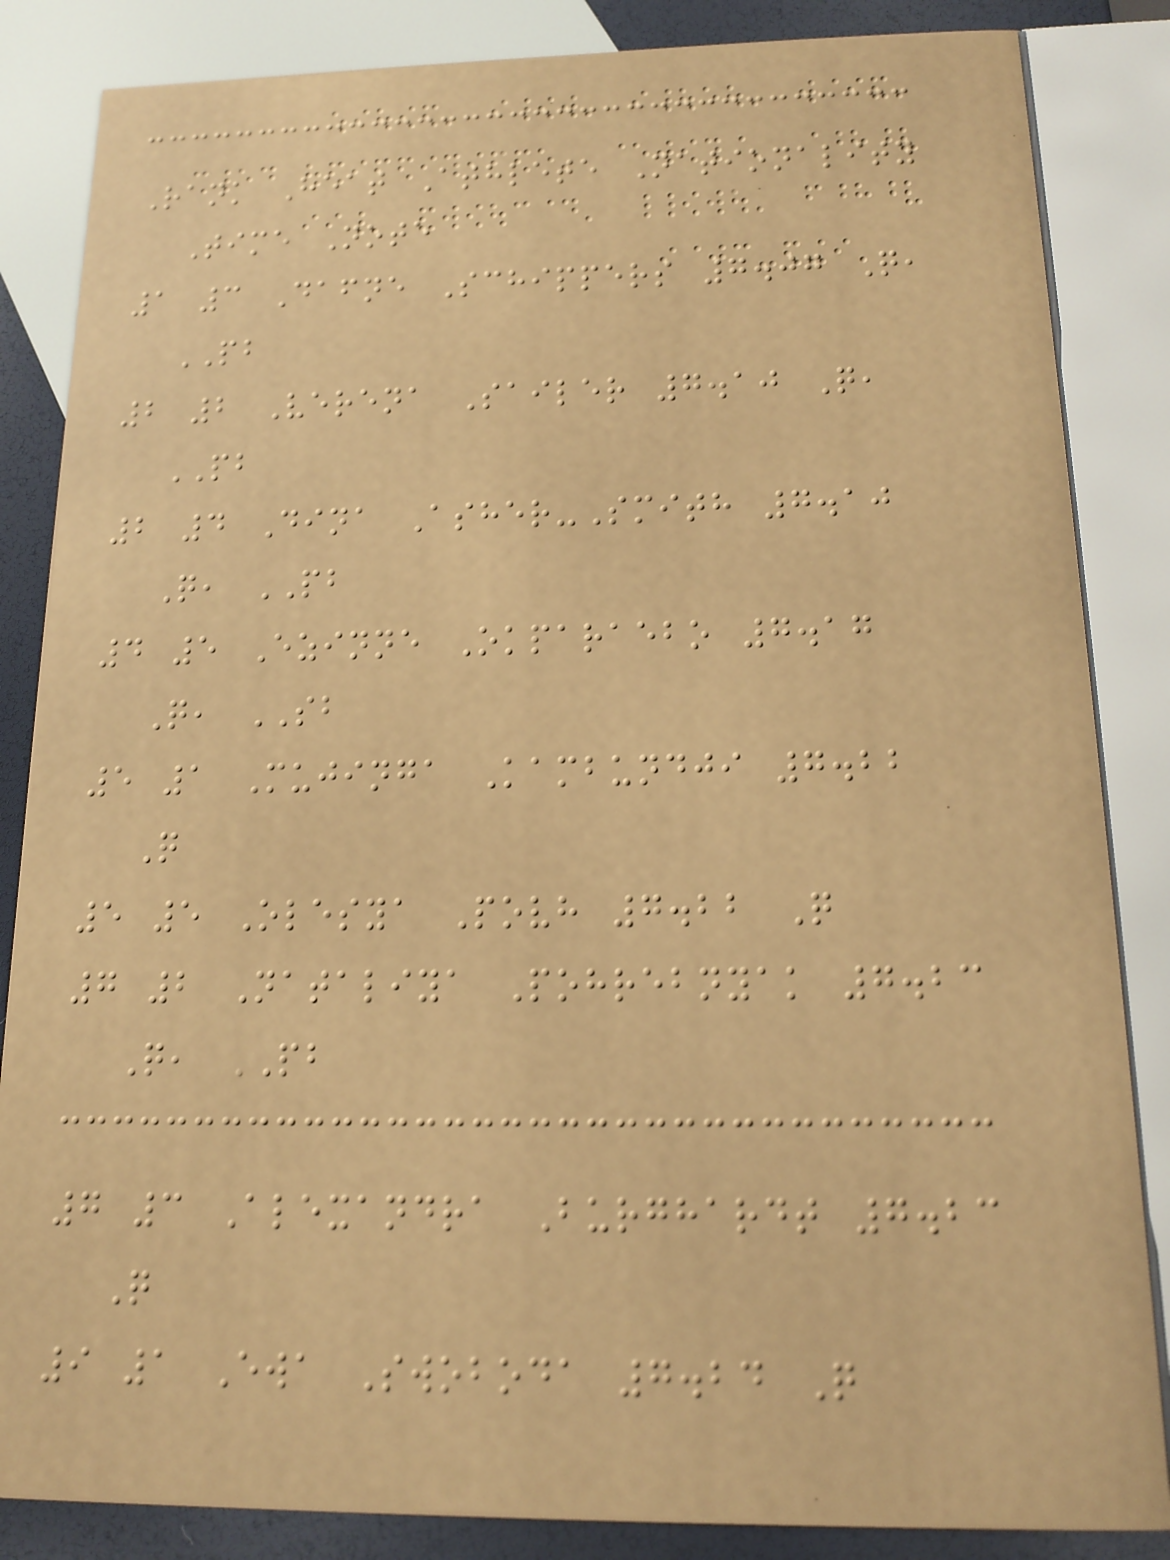Rank Heat Athlete Nationality
Time Note
1 3 Dafne Schippers 7.07 Q,
PB
2 2 Verena Sailer 7.10 Q,
PB
2 4 Dina Asher-Smith 7.10
Q, PB
4 5 Ezinne Okparaebo 7.17
Q, SB
5 1 Mujinga Kambundji 7.22
Q
5 5 Olesya Povh 7.22 Q
7 2 Nataliya Pohrebnyak 7.23
Q, PB
7 3 Alexandra Burghardt 7.23
Q
9 1 Ewa Swoboda 7.24 Q
